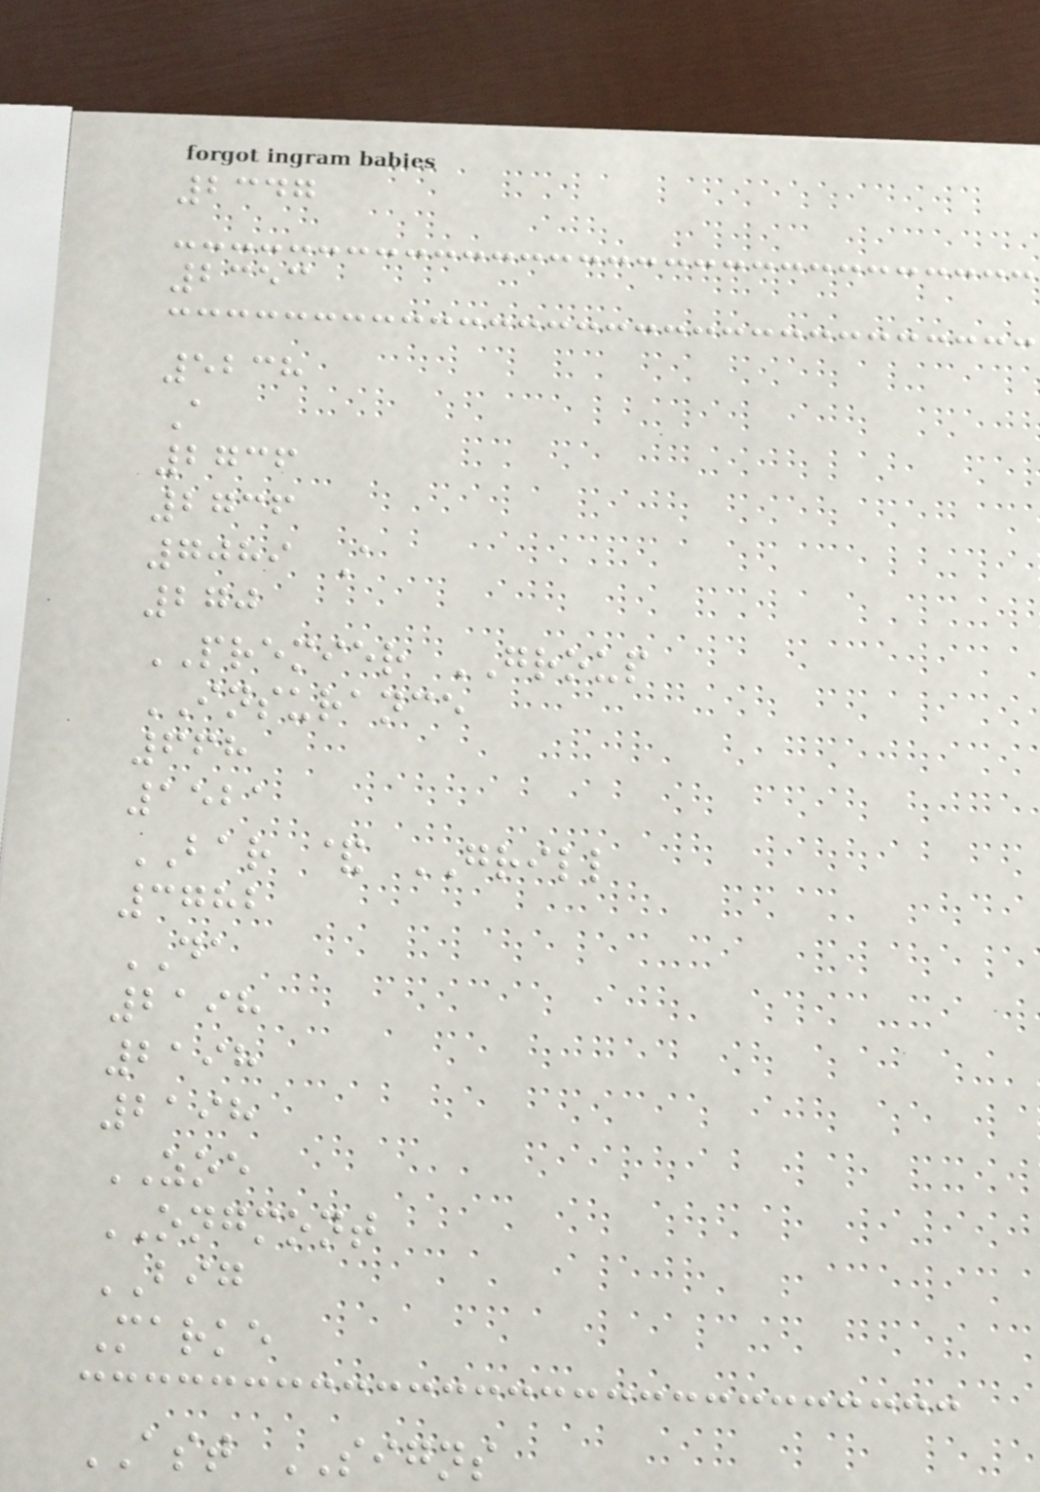2347
2353
5238
A
2736
2736
7089 A
270
PREMIER GROUP
INSURANCE
668
1521
BAR & GRILL
3782
DA
2198
2198
2198
ZOE
ONGMONT
BIG
Marke
AST SIGNS
